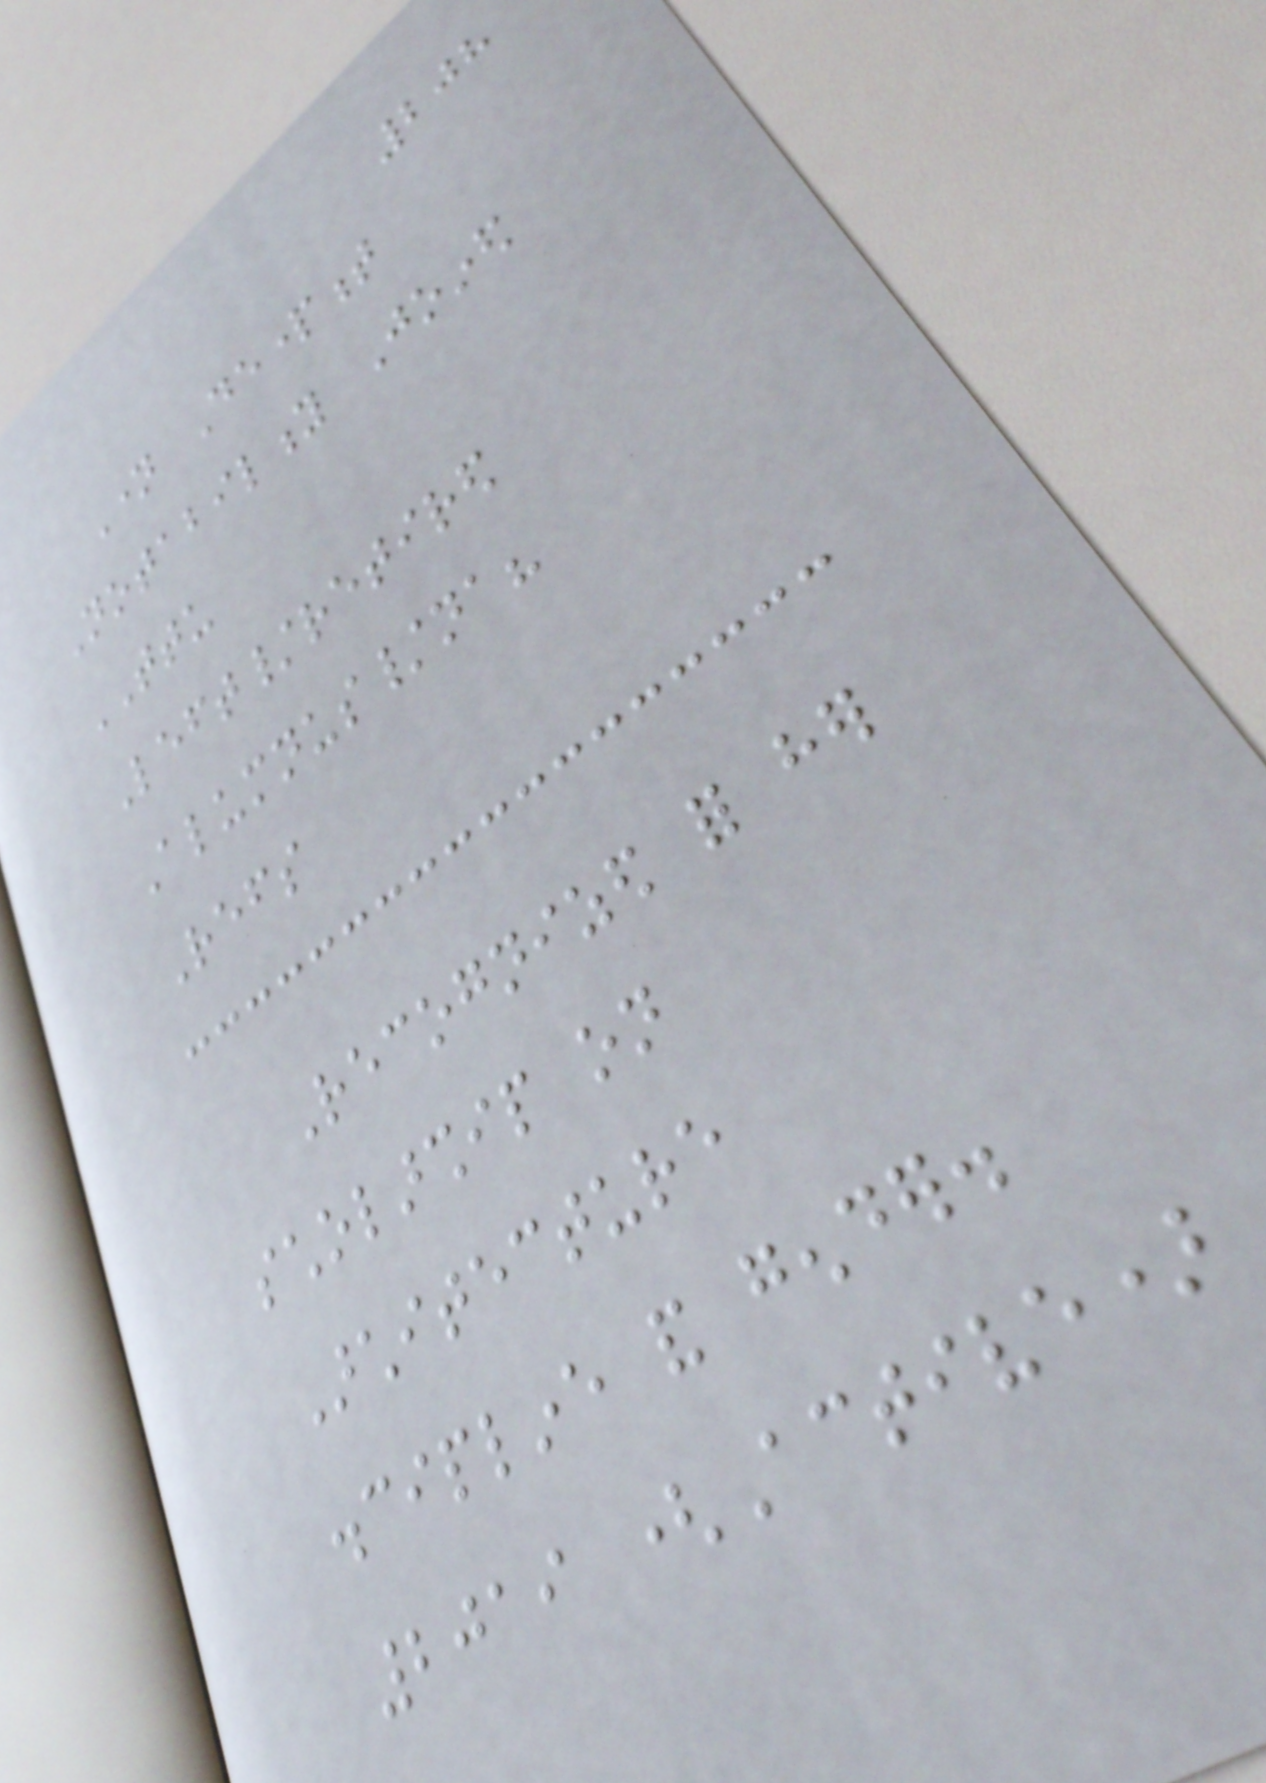208
Name Department
Notability Joined
TTU
Left/retired
Alumnus/na?
Refs
Recognized for her
scholarship on
Architecture
discipline and gender.
2019 (Active)
